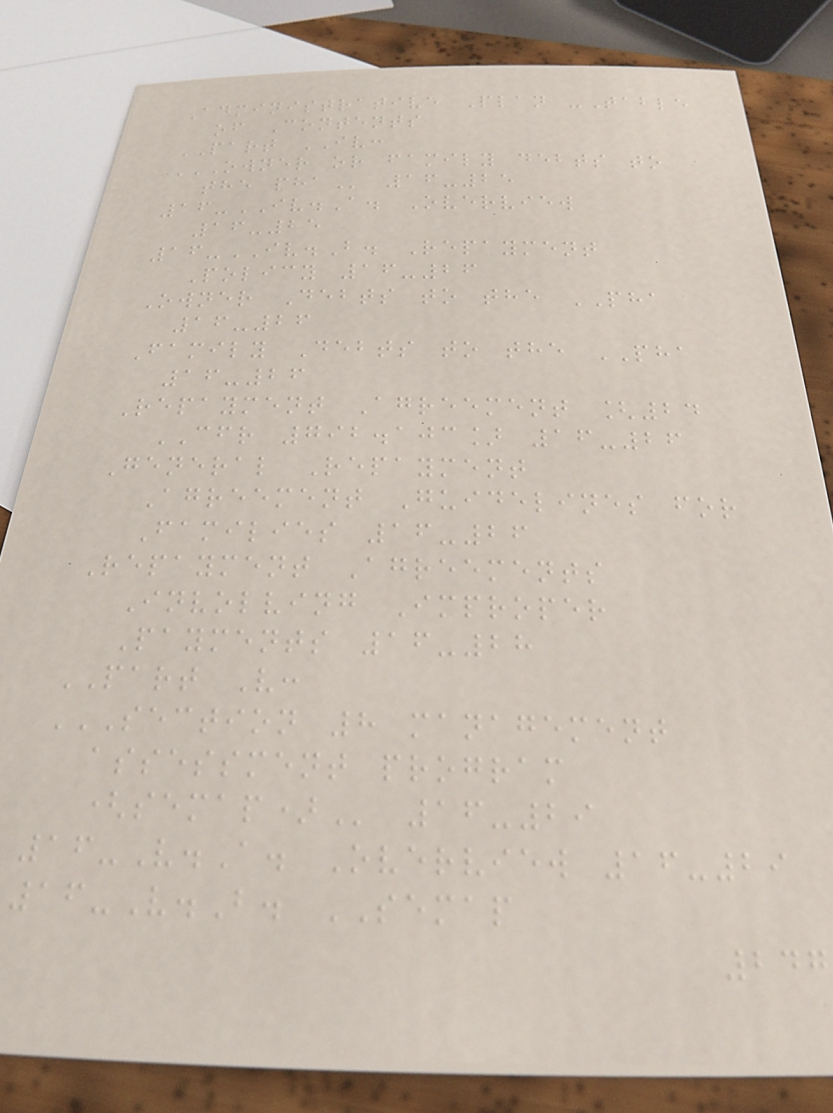Administrative Plan -Table
of Contents
PART IV:
OWNER OR FAMILY DEBTS TO
THE PHA 16-25
16-IV.A. Overview
16-25
16-IV.B. Repayment
Policy 16-26
Owner Debts to the PHA
16-26
Family Debts to the PHA
16-26
Repayment Agreement [24
CFR 792.103] 16-26
General Repayment
Agreement Guidelines for
Families 16-26
Repayment Agreements
Involving Improper
Payments 16-28
PART V:
SECTION 8 MANAGEMENT
ASSESSMENT PROGRAM
(SEMAP) 16-29
16-V.A. Overview 16-29
16-V.B. SEMAP
247
